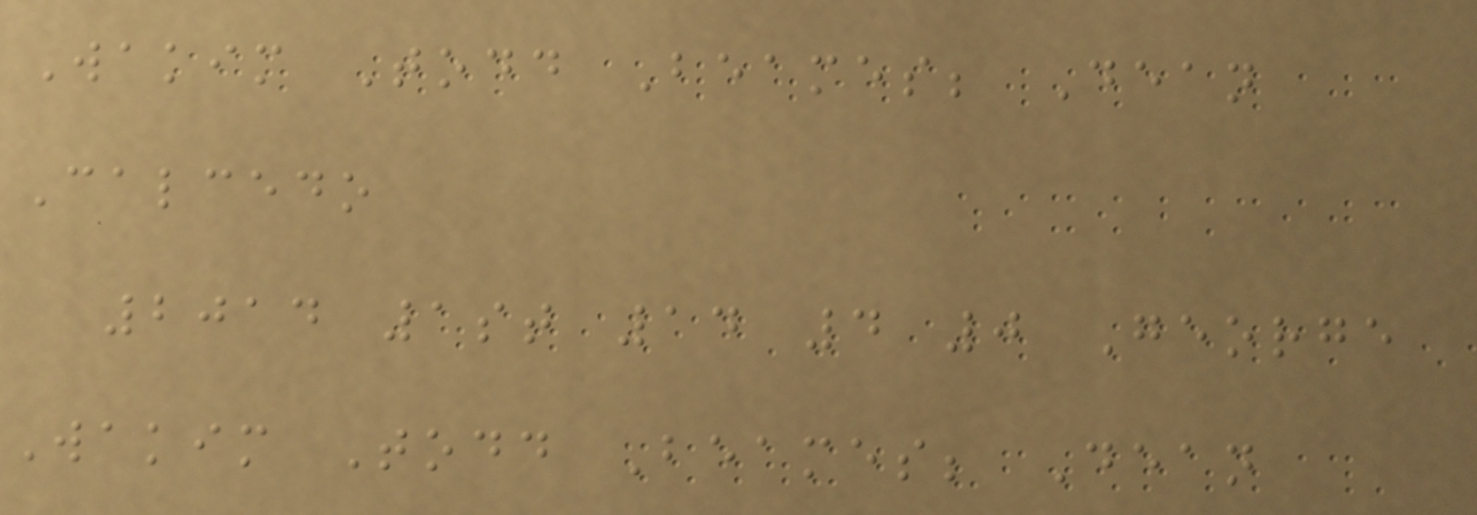Wakim Todd Beames; Dean
Calcedo
2014 1st 14 4 0 George
Wakim Todd Beames; Dean
